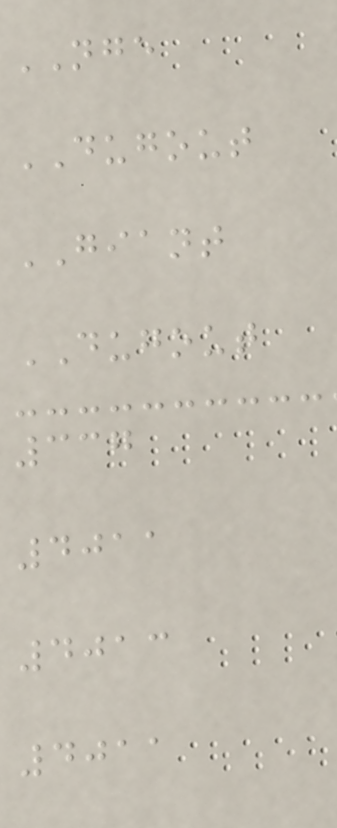NGE
DUGOUT
GIANT
DUGOUT
337
4011
4013
4011
